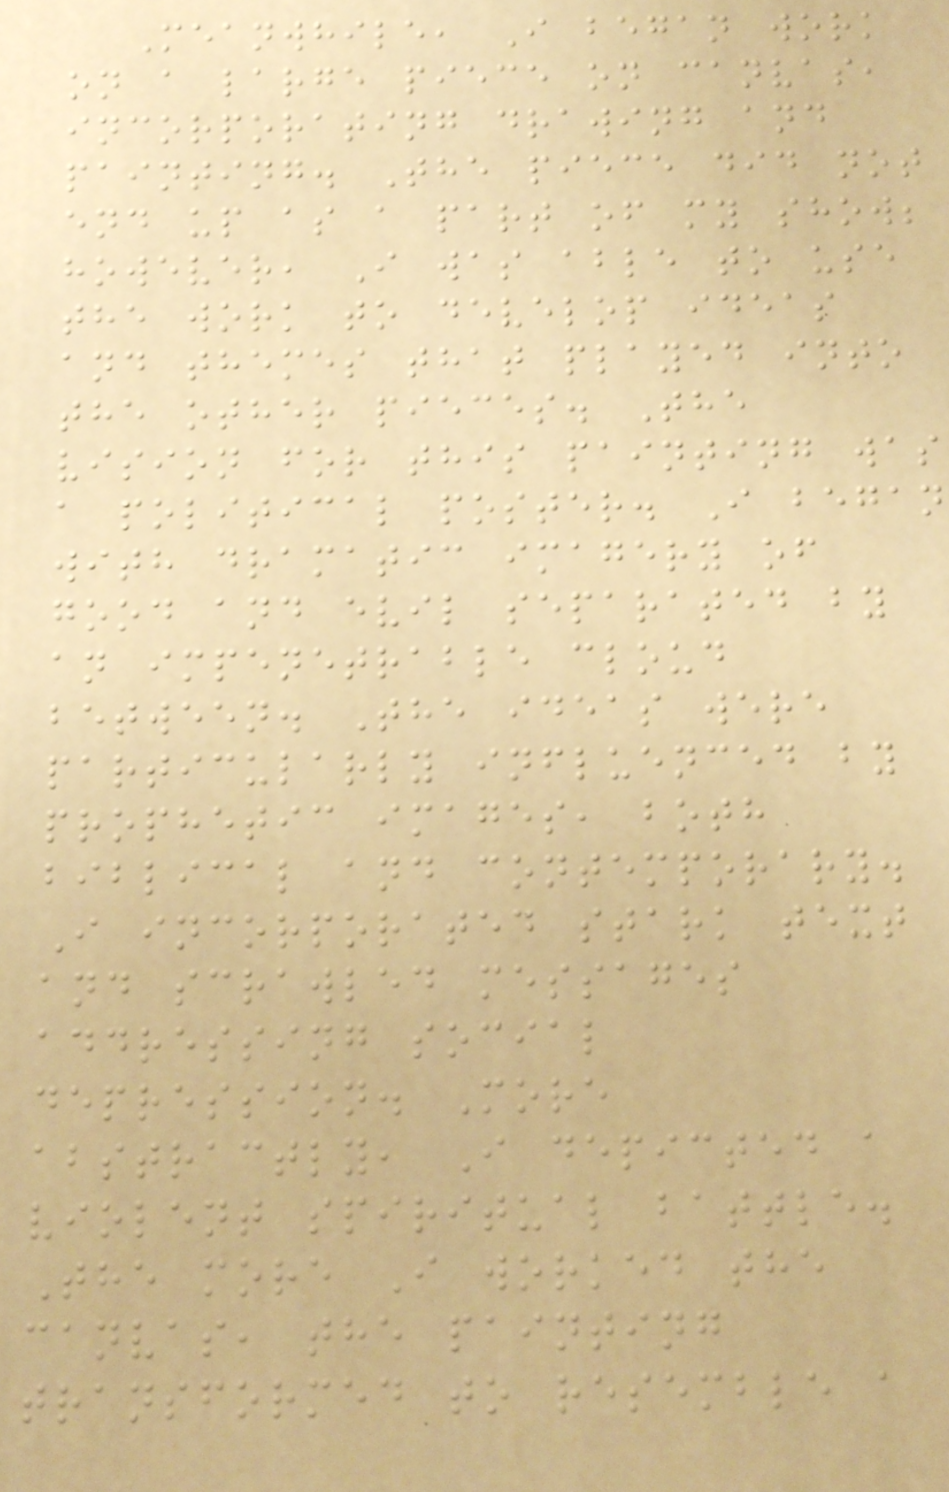Meanwhile, I began work
on a large piece on canvas,
incorporating drawing and
painting. The piece did not
end up as a part of my show;
however, I was able to use
the work to develop ideas
and themes that played into
the other pieces. The
vision for this painting was
a political poster. I began
with dramatic imagery of
good and evil separated by
an impenetrable cloud
between. The ideas were
particularly influenced by
prophetic images, both
biblical and contemporary.
I incorporated stark text
and scrawled messages
addressing social
depression. More
abstractly, I depicted a
violent spiritual battle.
The more I worked the
canvas, the painting
transformed to resemble a
